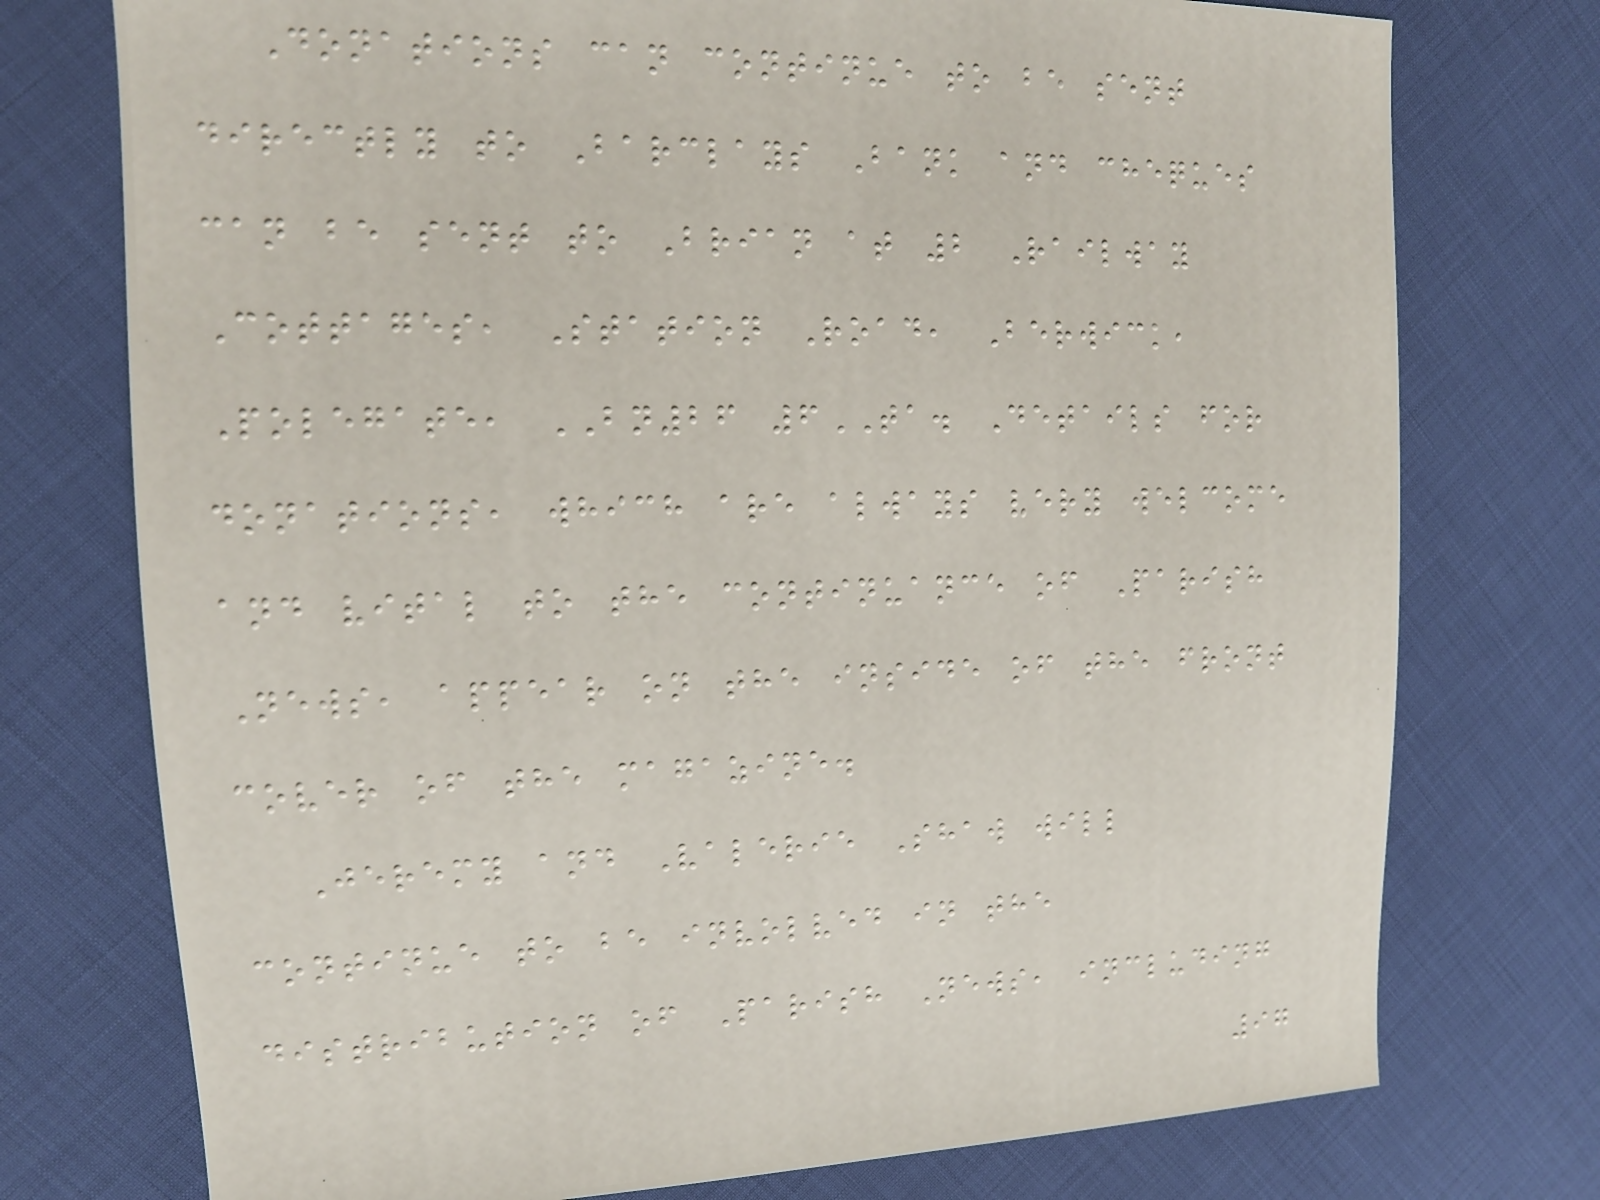Donations can continue to be sent
directly to Barclays Bank and cheques
can be sent to Brian at 2 Railway
Cottages, Station Road, Berwick,
Polegate, BN26 6TA. Details for
donations, which are always very welcome
and vital to the continuance of Parish
News, appear on the inside of the front
cover of the magazine.
Jeremy and Valerie Shaw will
continue to be involved in the
distribution of Parish News, including
97
